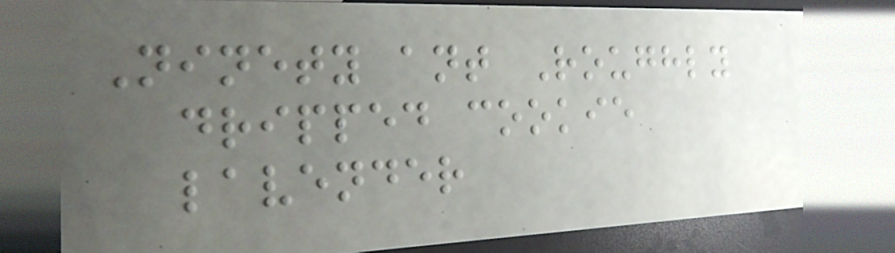Ninety ant Roughly
dripped cookie
lavender
